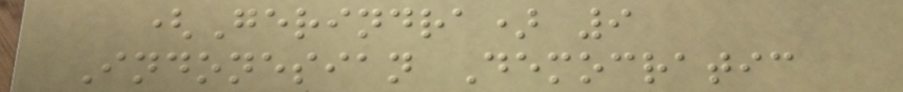(Gerindra) 9
Indonesian Democratic
